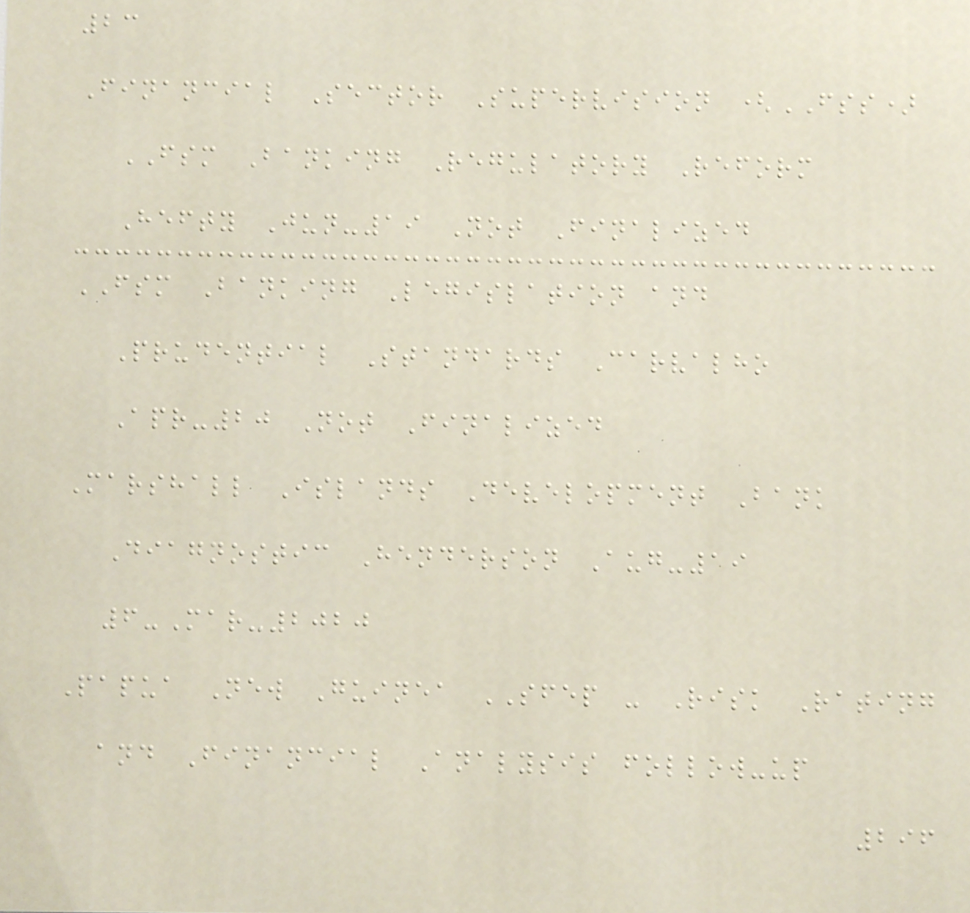23
Financial Sector Supervision (FSS)
FSM Banking Regulatory Reform
Hefty Jun-19 Not Finalized
FSM Banking Legislation and
Prudential Standards Carvalho
Apr-20 Not Finalized
Marshall Islands Development Bank
Diagnostic Henderson Aug-19
6-Mar-2020
Papua New Guinea SFEP - Risk Rating
and Financial Analysis follow-up
296
